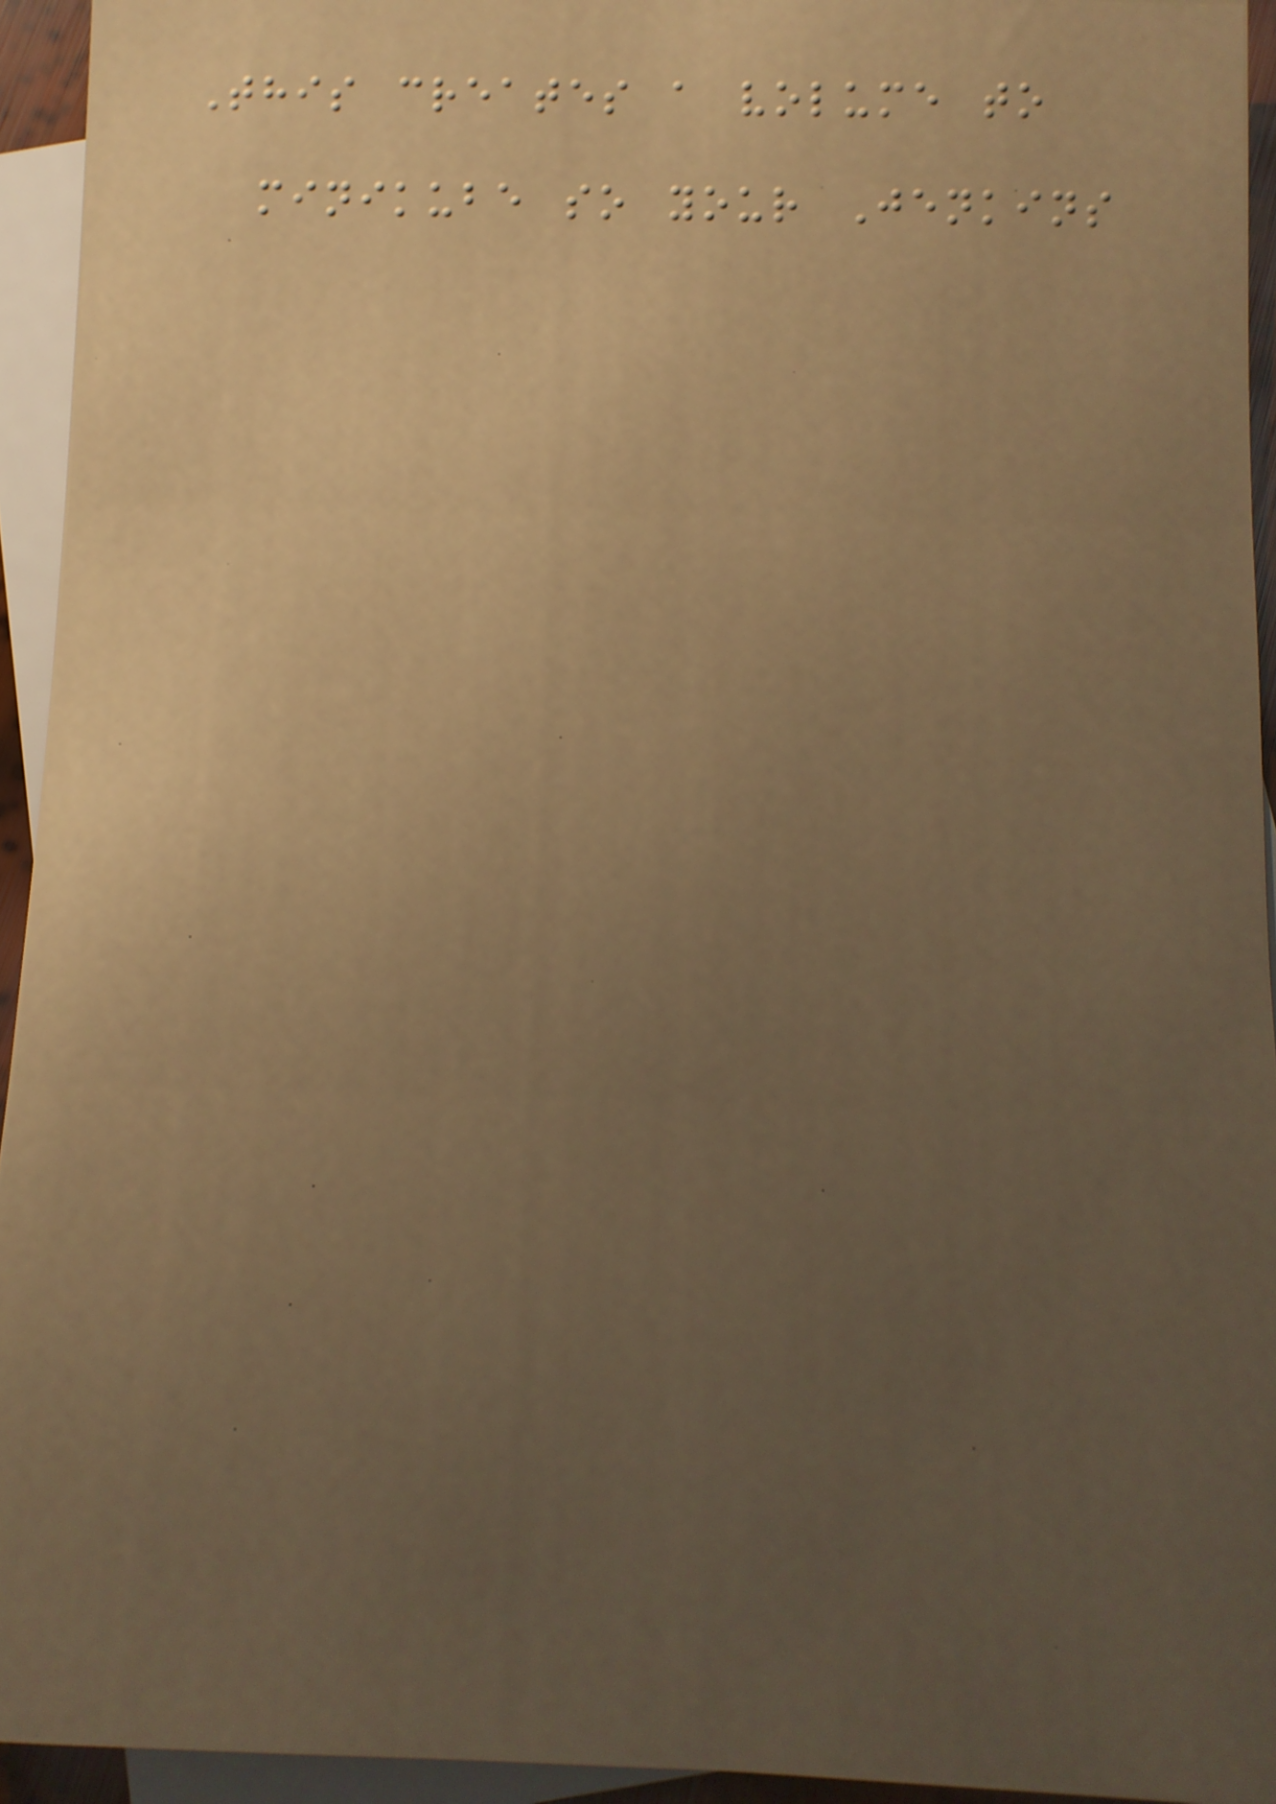This creates a volume to
minikube so your Jenkins
